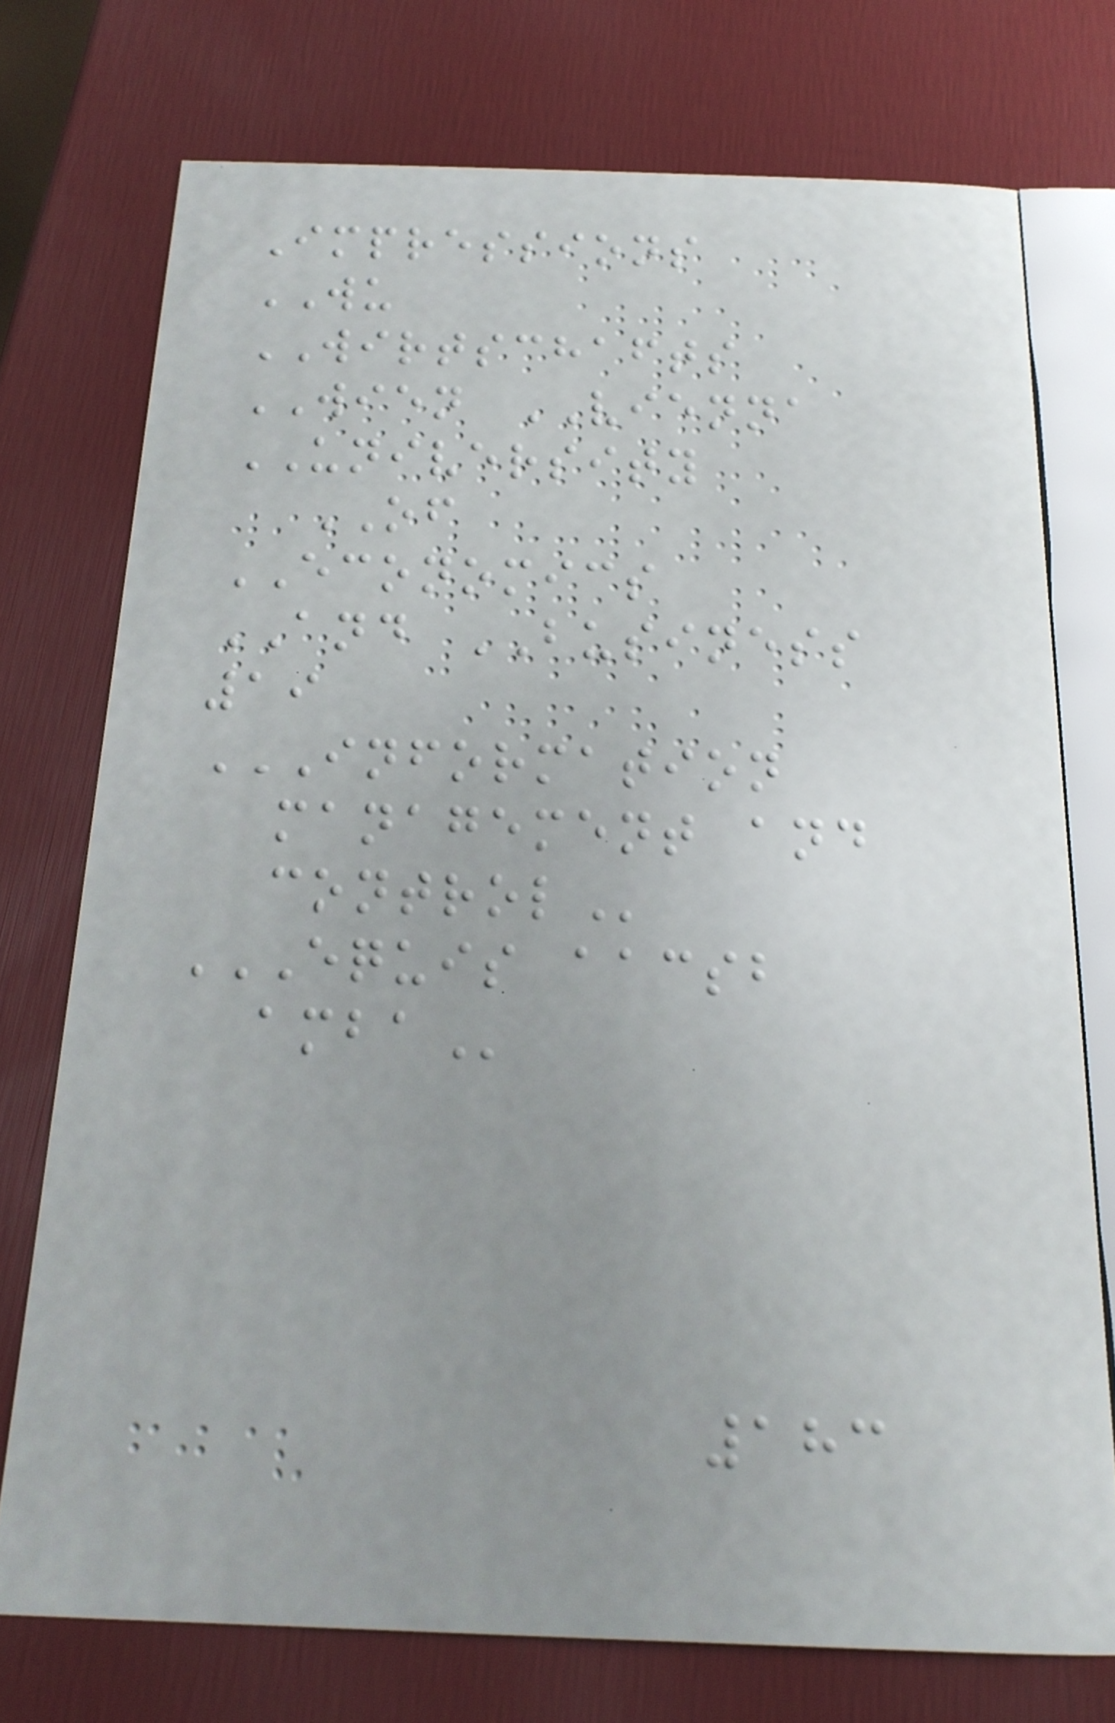Impressions
WU
WIRTSCHAFTS
WIEN VIENNA
UNIVERSITY
OF
ECONOMICS
AND BUSINESS
19
INFORMATION
MANAGEMENT AND
CONTROL
EQUIS AACSB
AMBA
183
